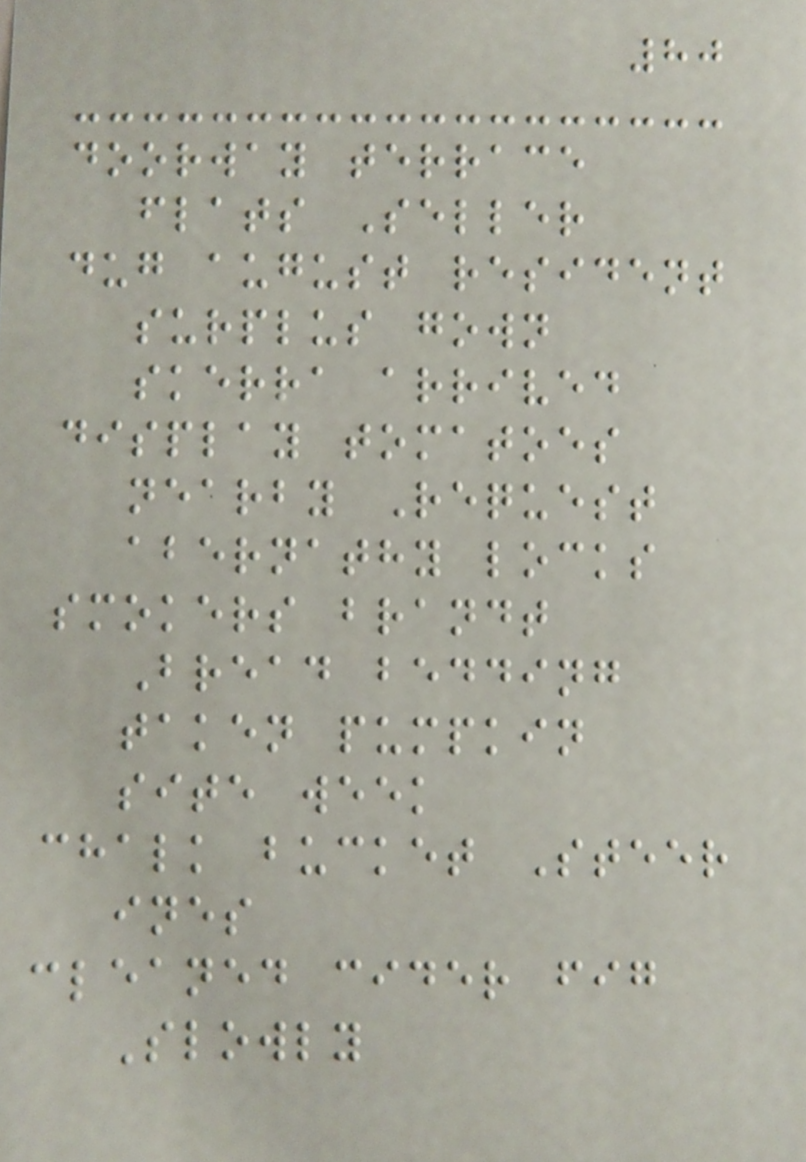80
doorway terrace
flats Seller
dug august resident
surplus gown
skerra arrived
display tomatoes
nearby Request
abernathy locks
smokers brandt
Bread bedding
taken pumpkin
site week
chalk bucket Steer
ines
cleaned cider fig
Slowly
